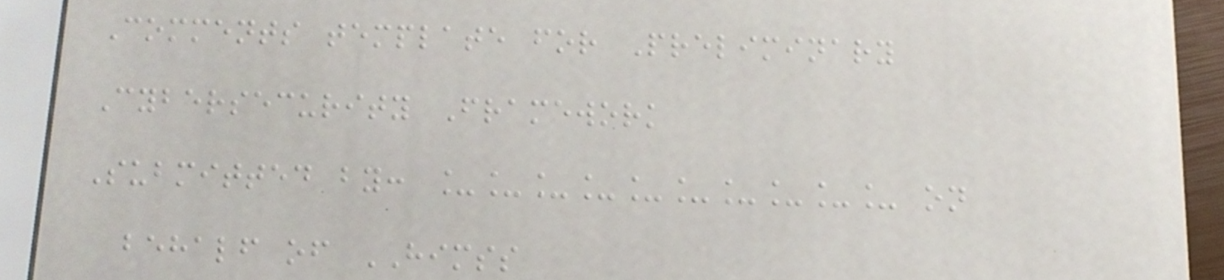Comments template for Preliminary
Cybersecurity Framework
Submitted by: __________ on
behalf of HIMSS
